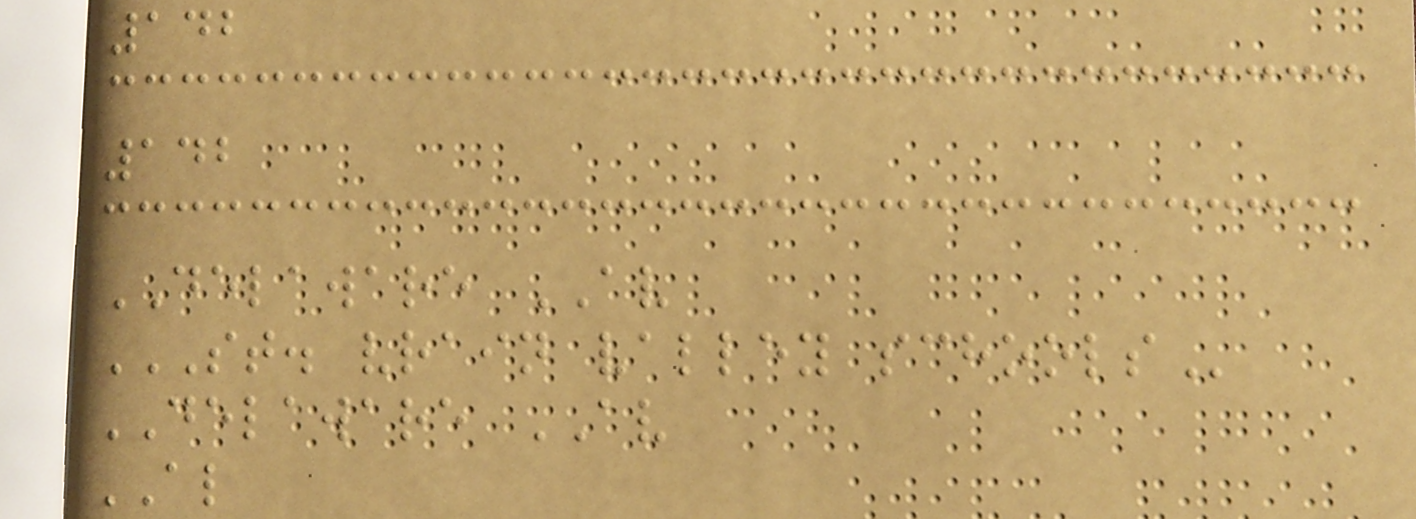142
142
DELAWARE AV
ST. VRAIN VALLEY SCHOOLS
DELAWARE AV
AL
